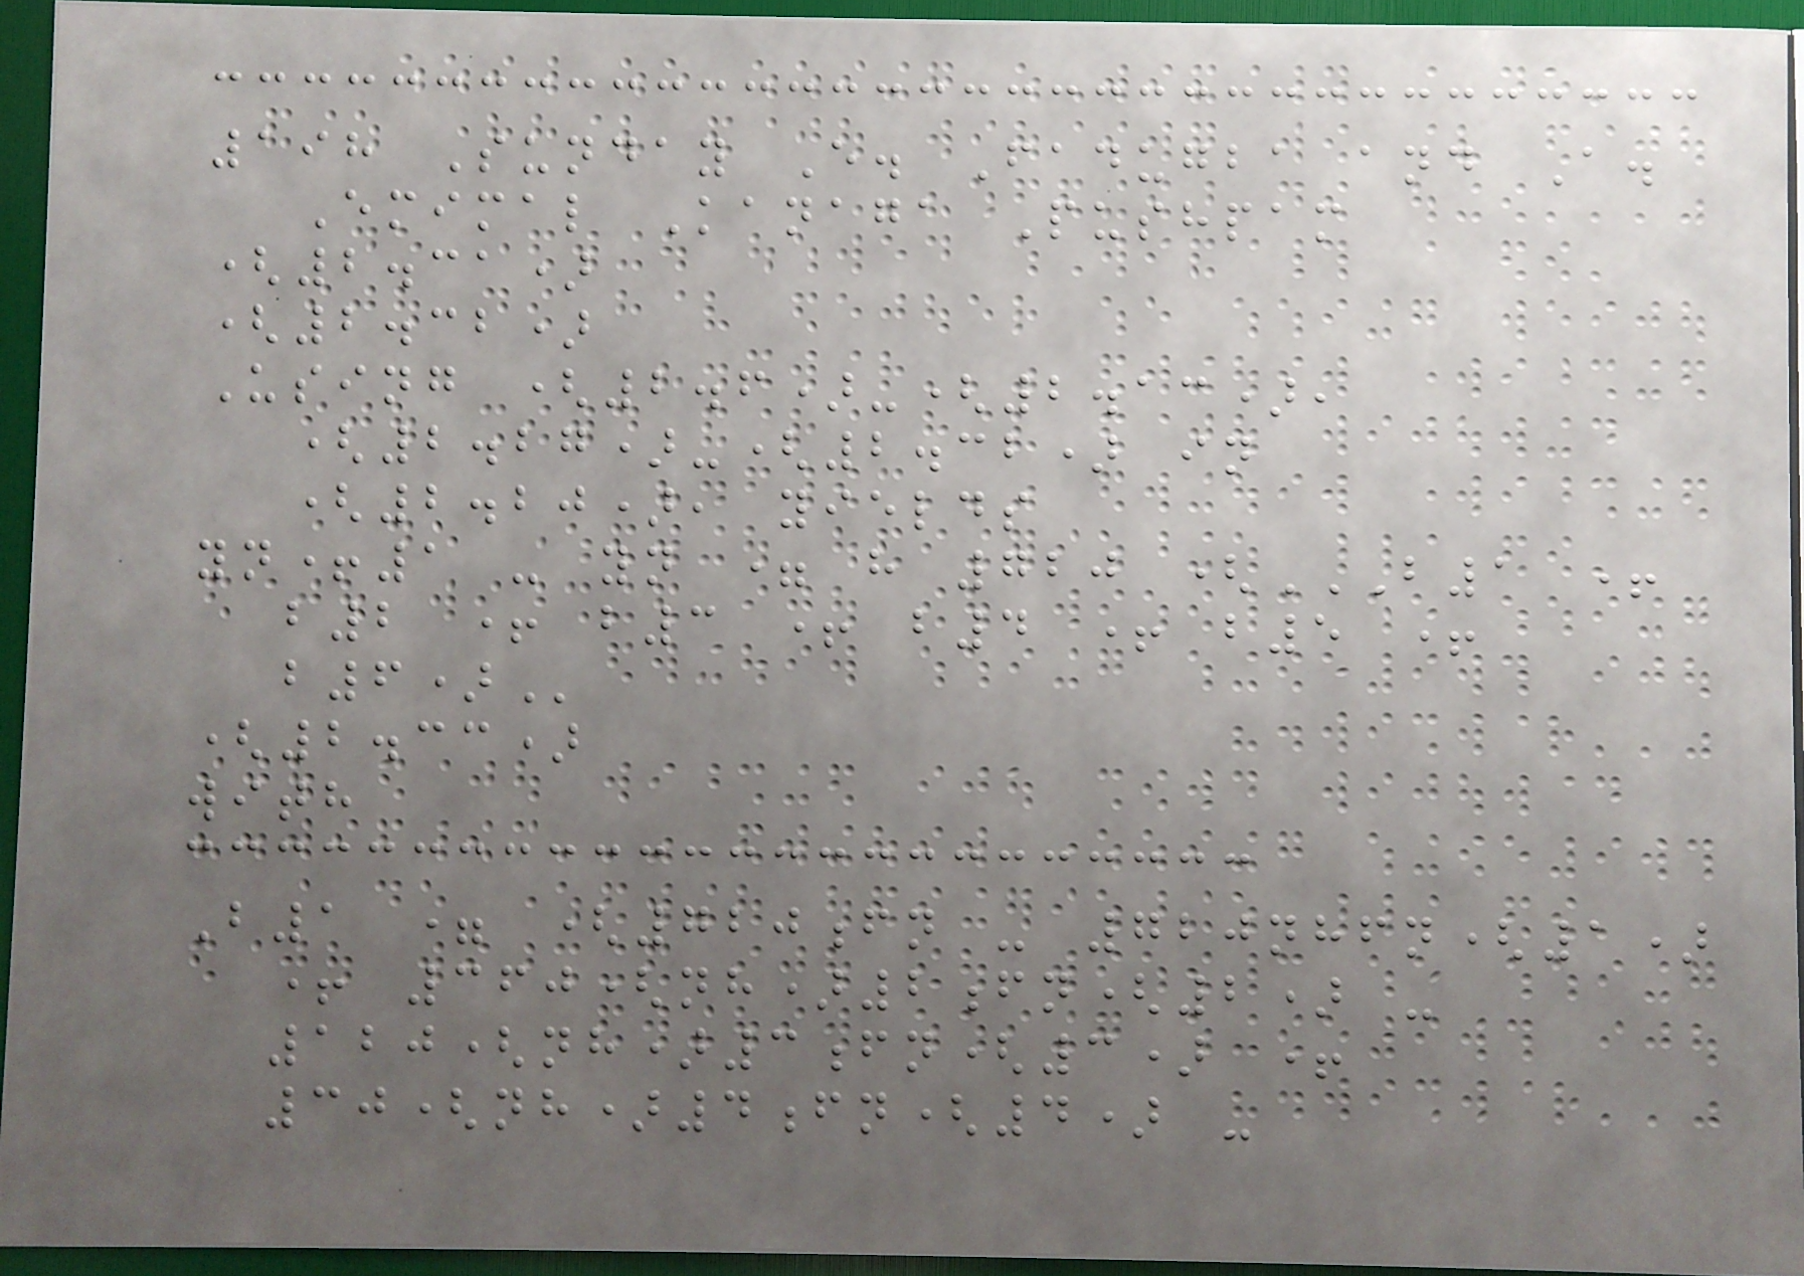198 Sunday E. Fadugba and A.
Emimal Kanaga Pushpam
(2.31)
(2.32)
Using (2.6)-(2.13),
(2.27)-(2.32) in
(2.20), yields
yn+1 - yn = h 720 (B1 +
B2 + B3 + B4 + B5 +
B6)
(2.33)
with
B1 = (720fn - 720nhfn(1)
+ 360(nh)2fn(2) -
120(nh)3fn(3) +
30(nh)4fn(4) -
